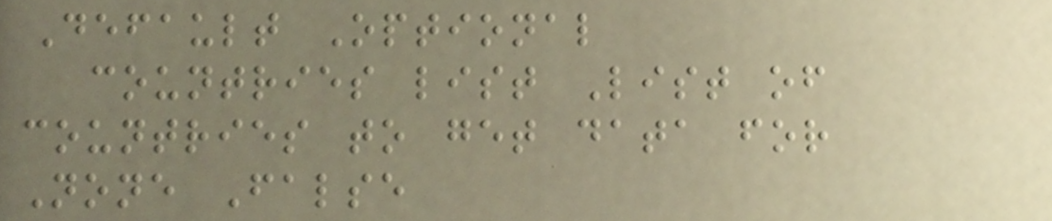Default Optional
countries list List of
countries to get data for
None False
